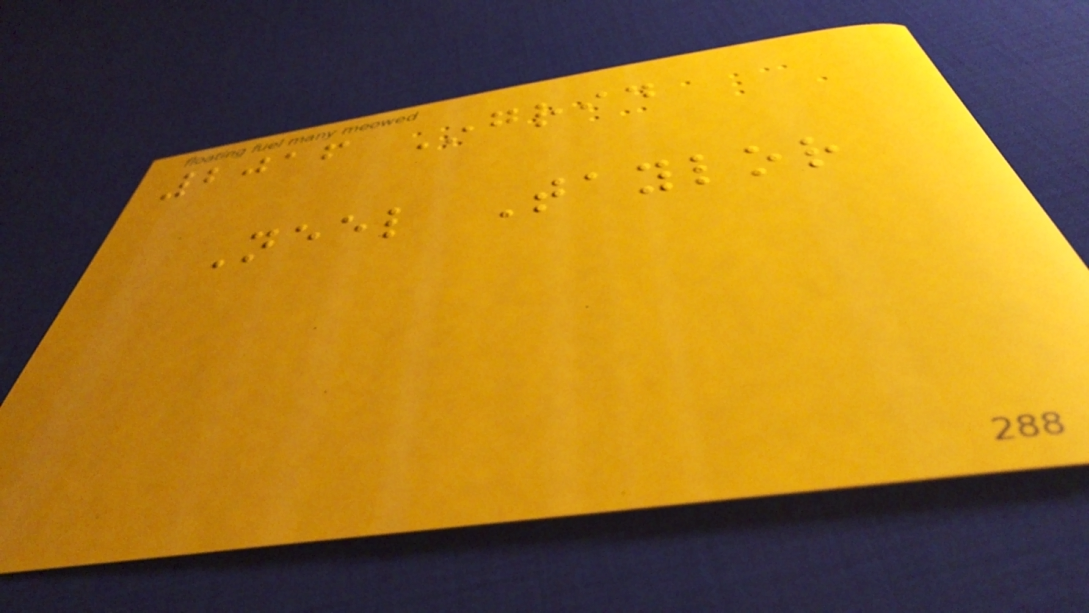2016 Ingrid
Neel Taylor
